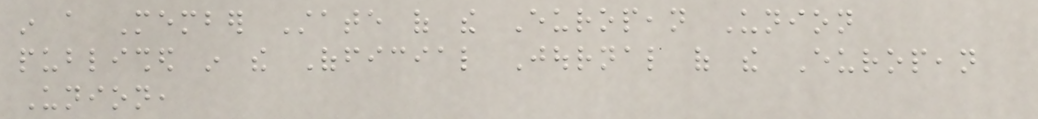in a Member State of the European Union
published in the Official Journal of the European
Union,
